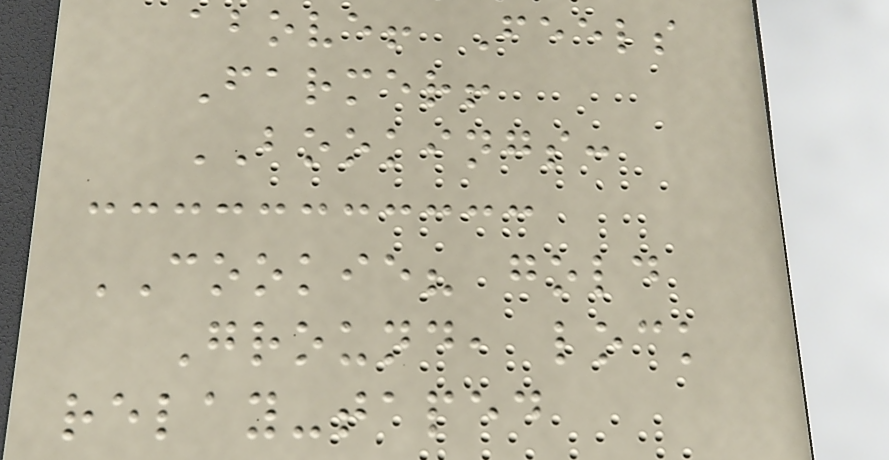above! Feels
Farmer!
BOOKINGS:
COOKIE? gold
Ground, lock
relay-taped
